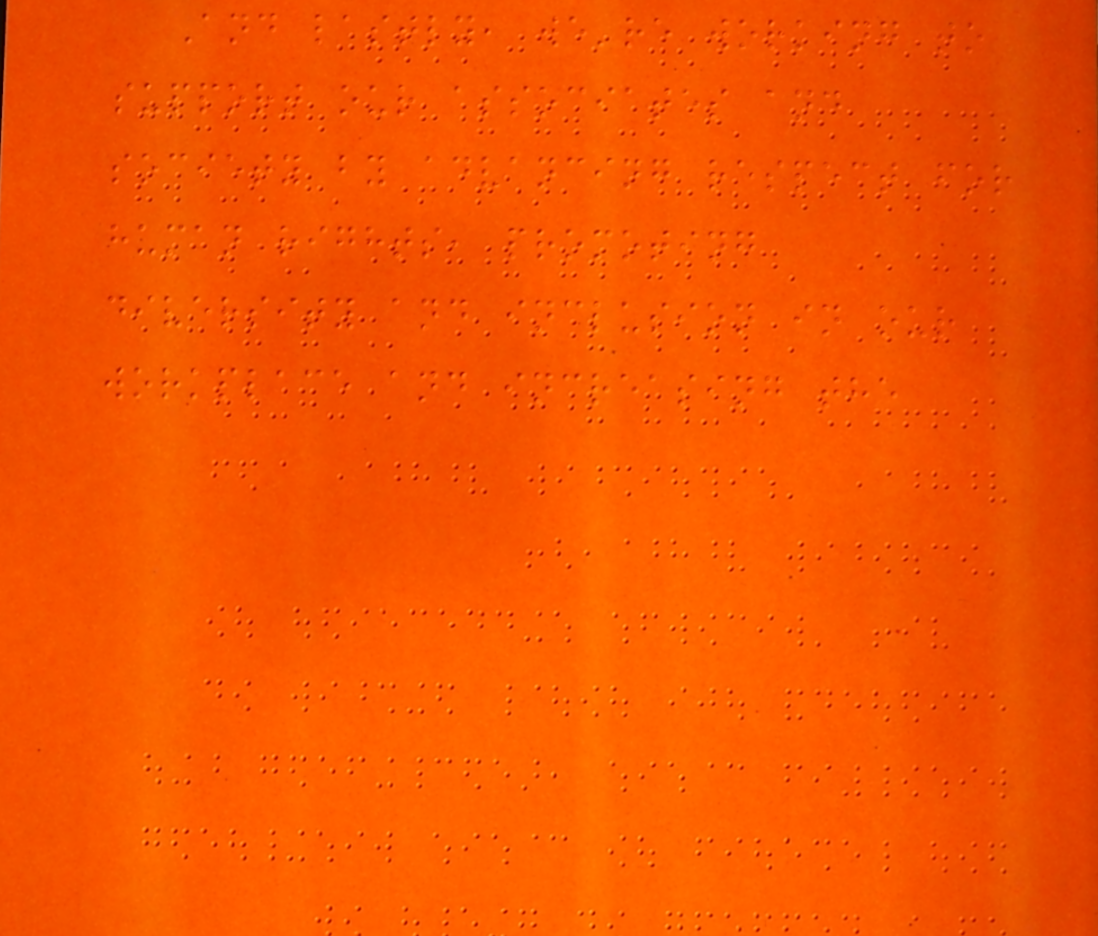And lastly, we're working to
support our associates and
society by advancing respect for
human rights, promoting
diversity and inclusion in our
workplace and increasing the
